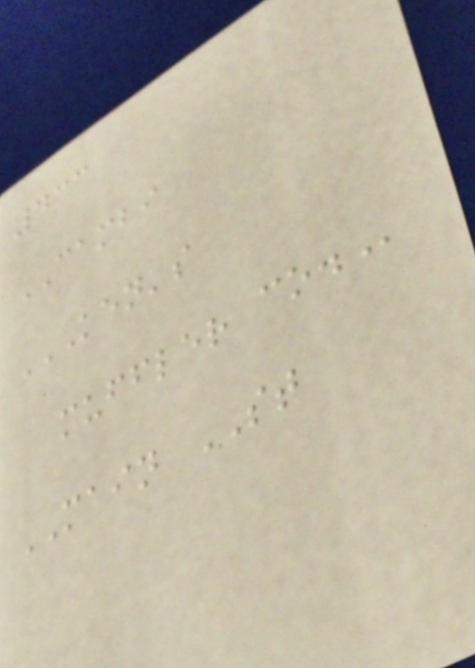433
CAMBI
KEN'S
MUFFLER CO.
MAIN ST
